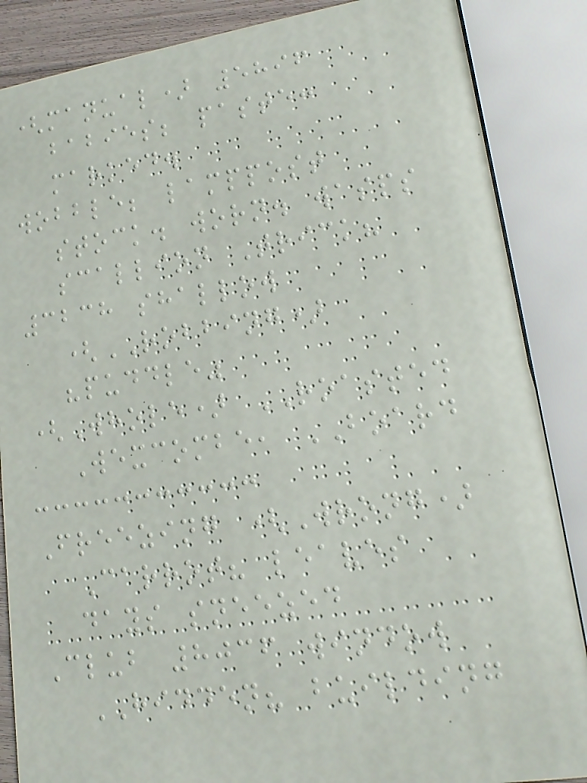(manual) 5896
babies; paste:
marked.
wobble; lamppost
stock. worn. wasps
scallion Trick?
3238 shallow
(ROBBING)
"puddle"
(Whole) ROASTED
Wexcombe, BOARD
Freezing (Wrong)
Carrot? leaves
days sneezed
Club 8036 window
HIDDEN? building
